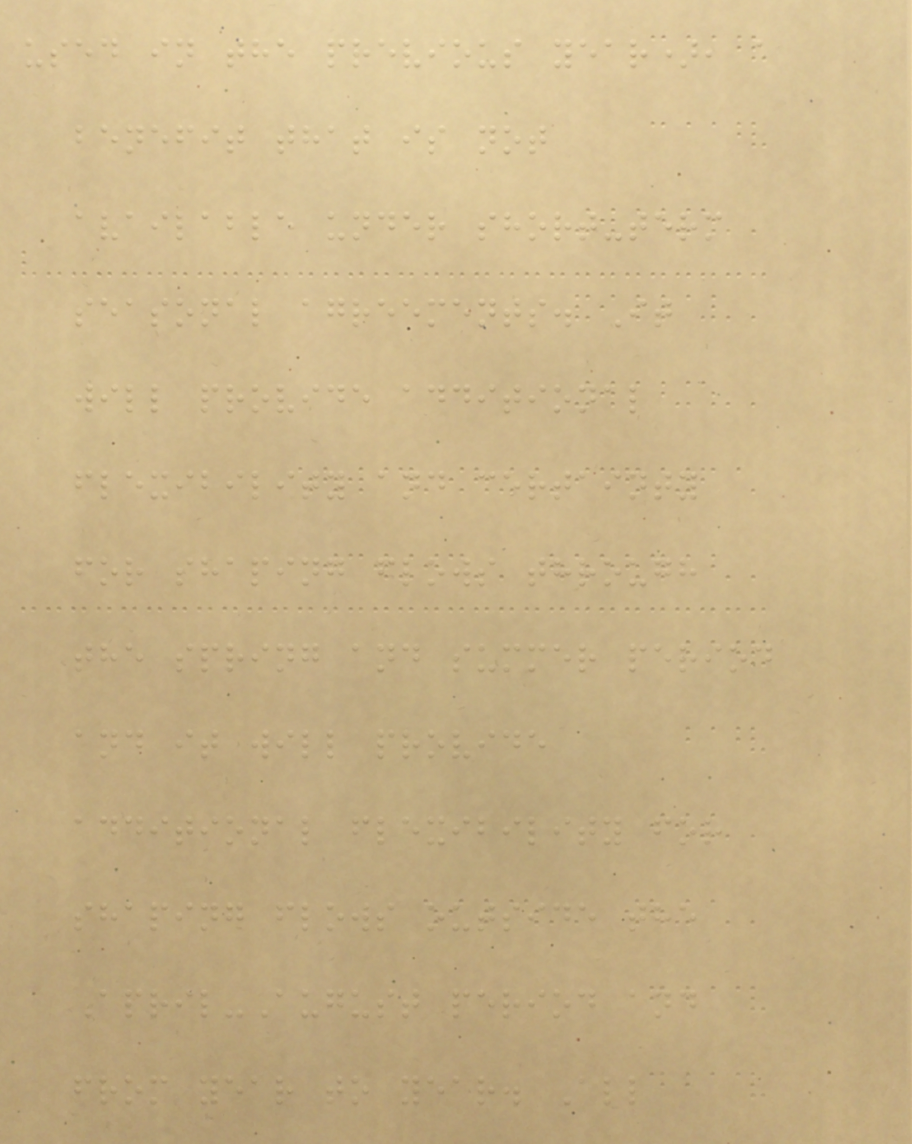used in the previous year), a
benefit that is not
available under short-term
seasonal agreements. It
will provide additional
flexibility and certainty
for shaping flows through
the spring and summer period
and it will provide
additional flexibility for
shaping flows outside the
April-August period and
from year to year. All
